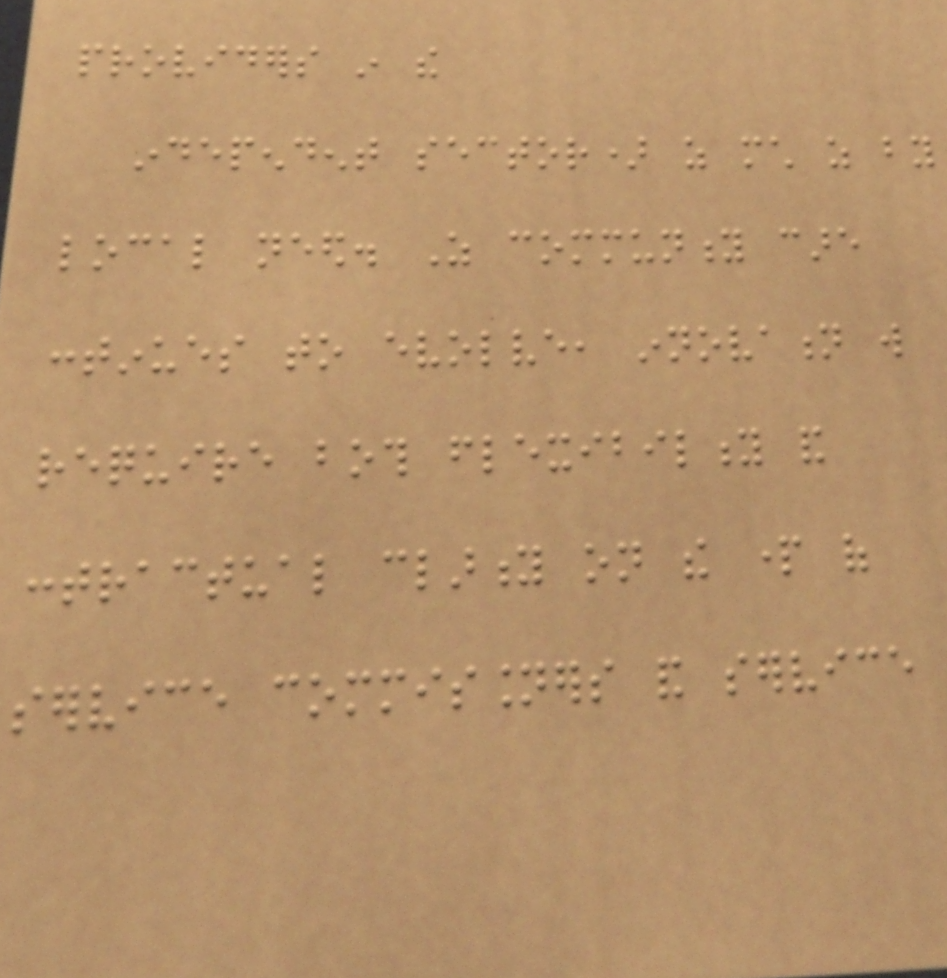providers in the
independent sector) as much as by
local need. As community care
continues to evolve, innovation will
require both flexibility and
contractual clarity on the part of
service commissioners and service
